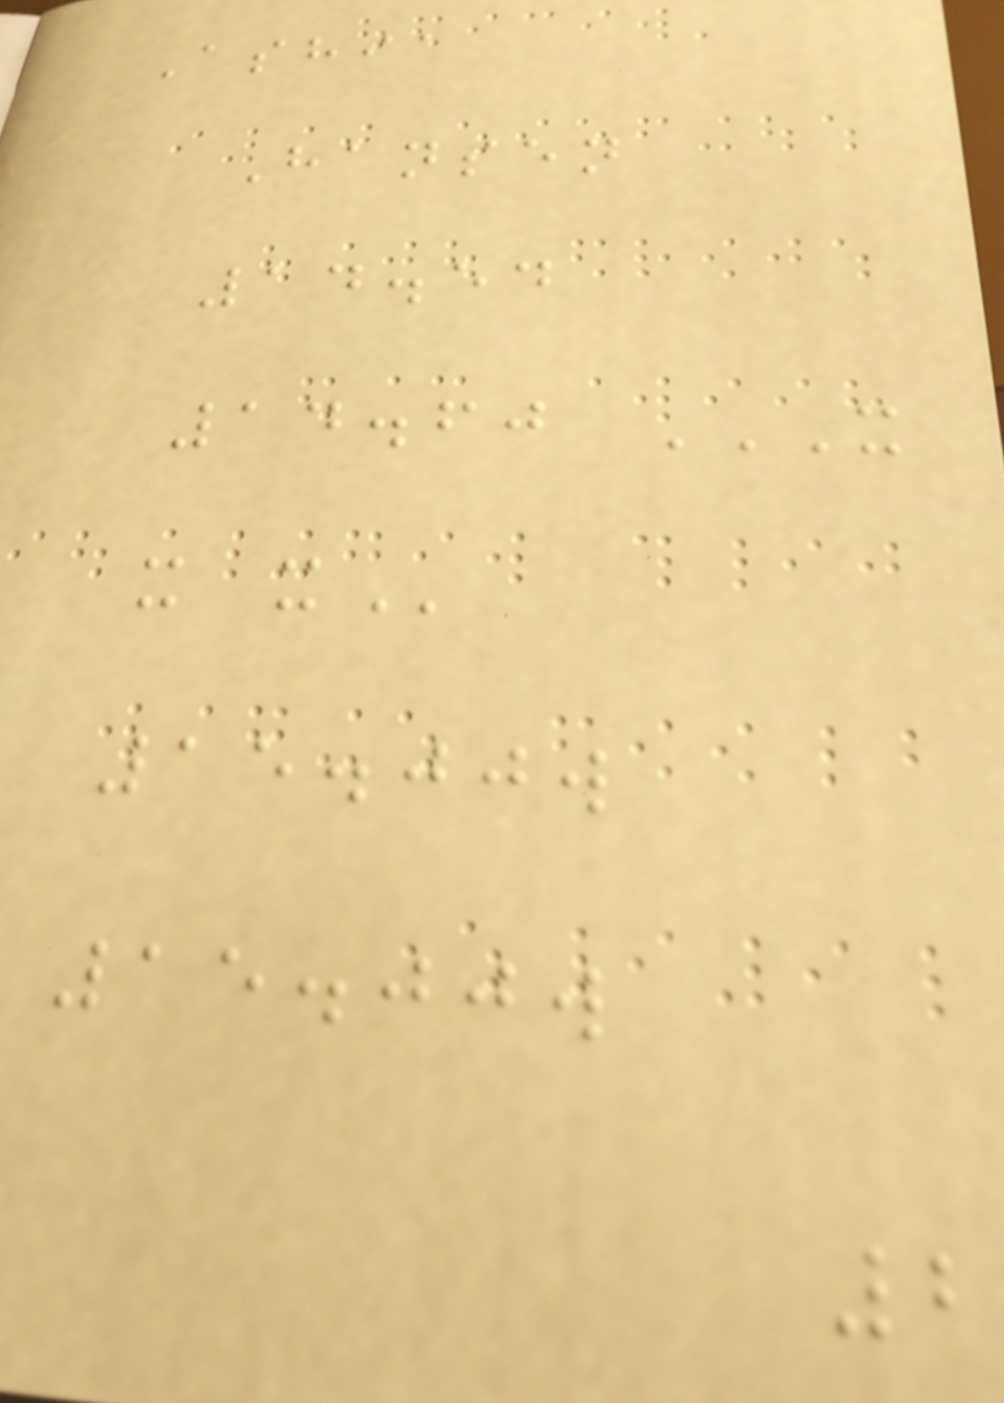Ashia
Hansen
14.54
14.60 X
X X
15.00w
15.00w
2
